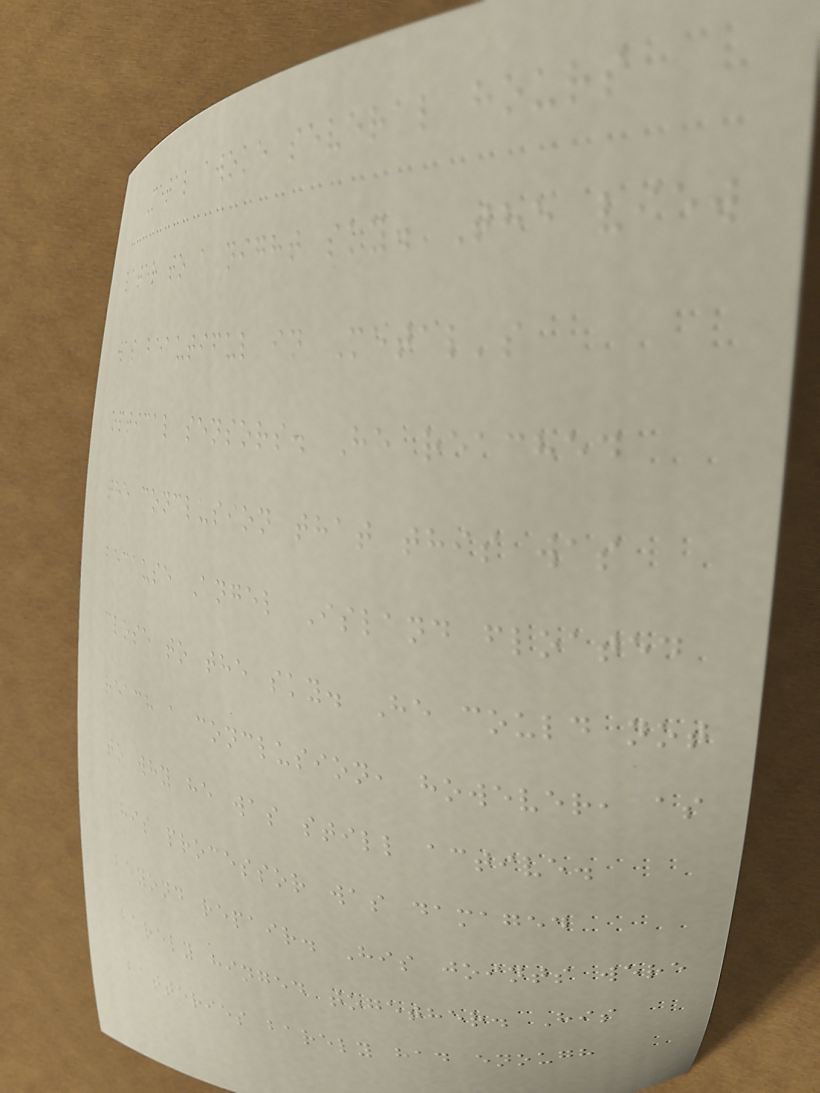Metal awoke several hours
later to a night sky. The view
was beautiful in Metal's
optical sensors. He reached
the conclusion that this was
because Angel Island floated
close to the sky. He could not
reach a conclusion, however, as
to why he was still active.
His processor was damaged
beyond repair. His joints were
barely hinged together. His
batteries barely had enough
